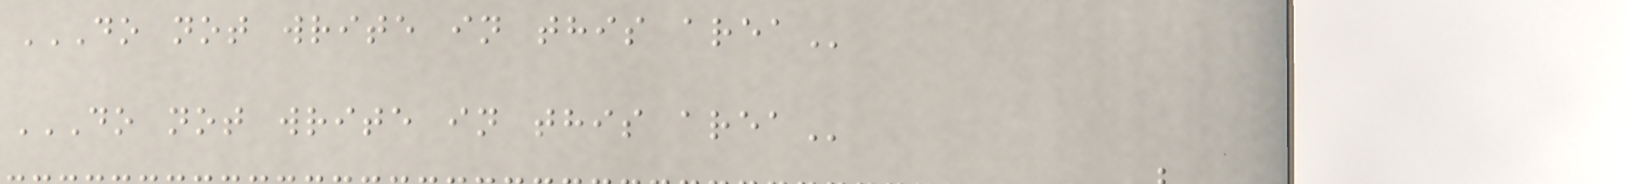DO NOT WRITE IN THIS AREA
DO NOT WRITE IN THIS AREA
